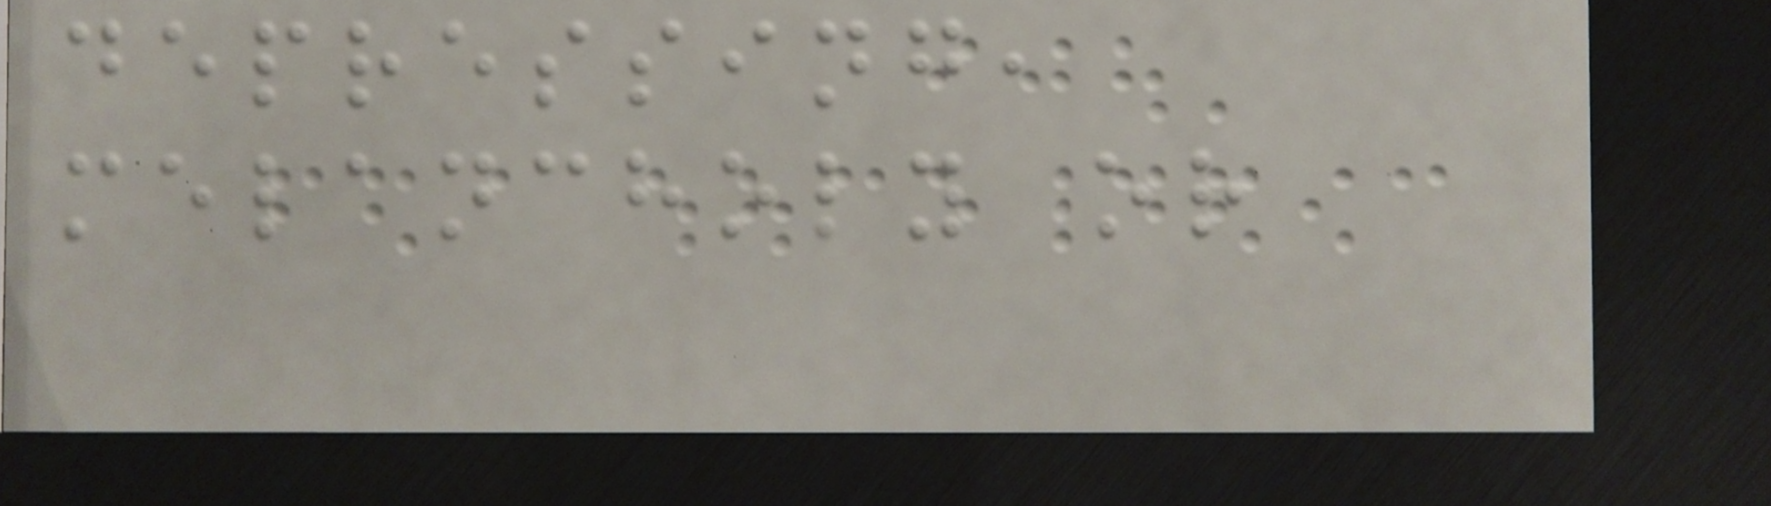depressing,
melancholy or
